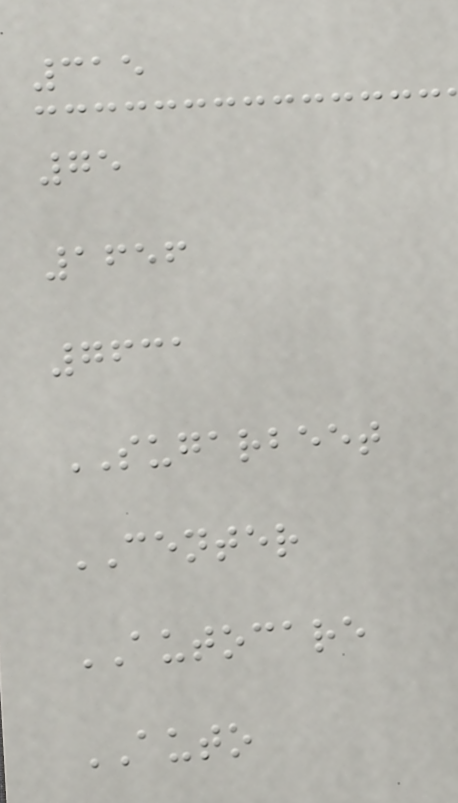315
75
1656
7631
SUGARBEET
CENTER
AUTOCARE
AUTO
